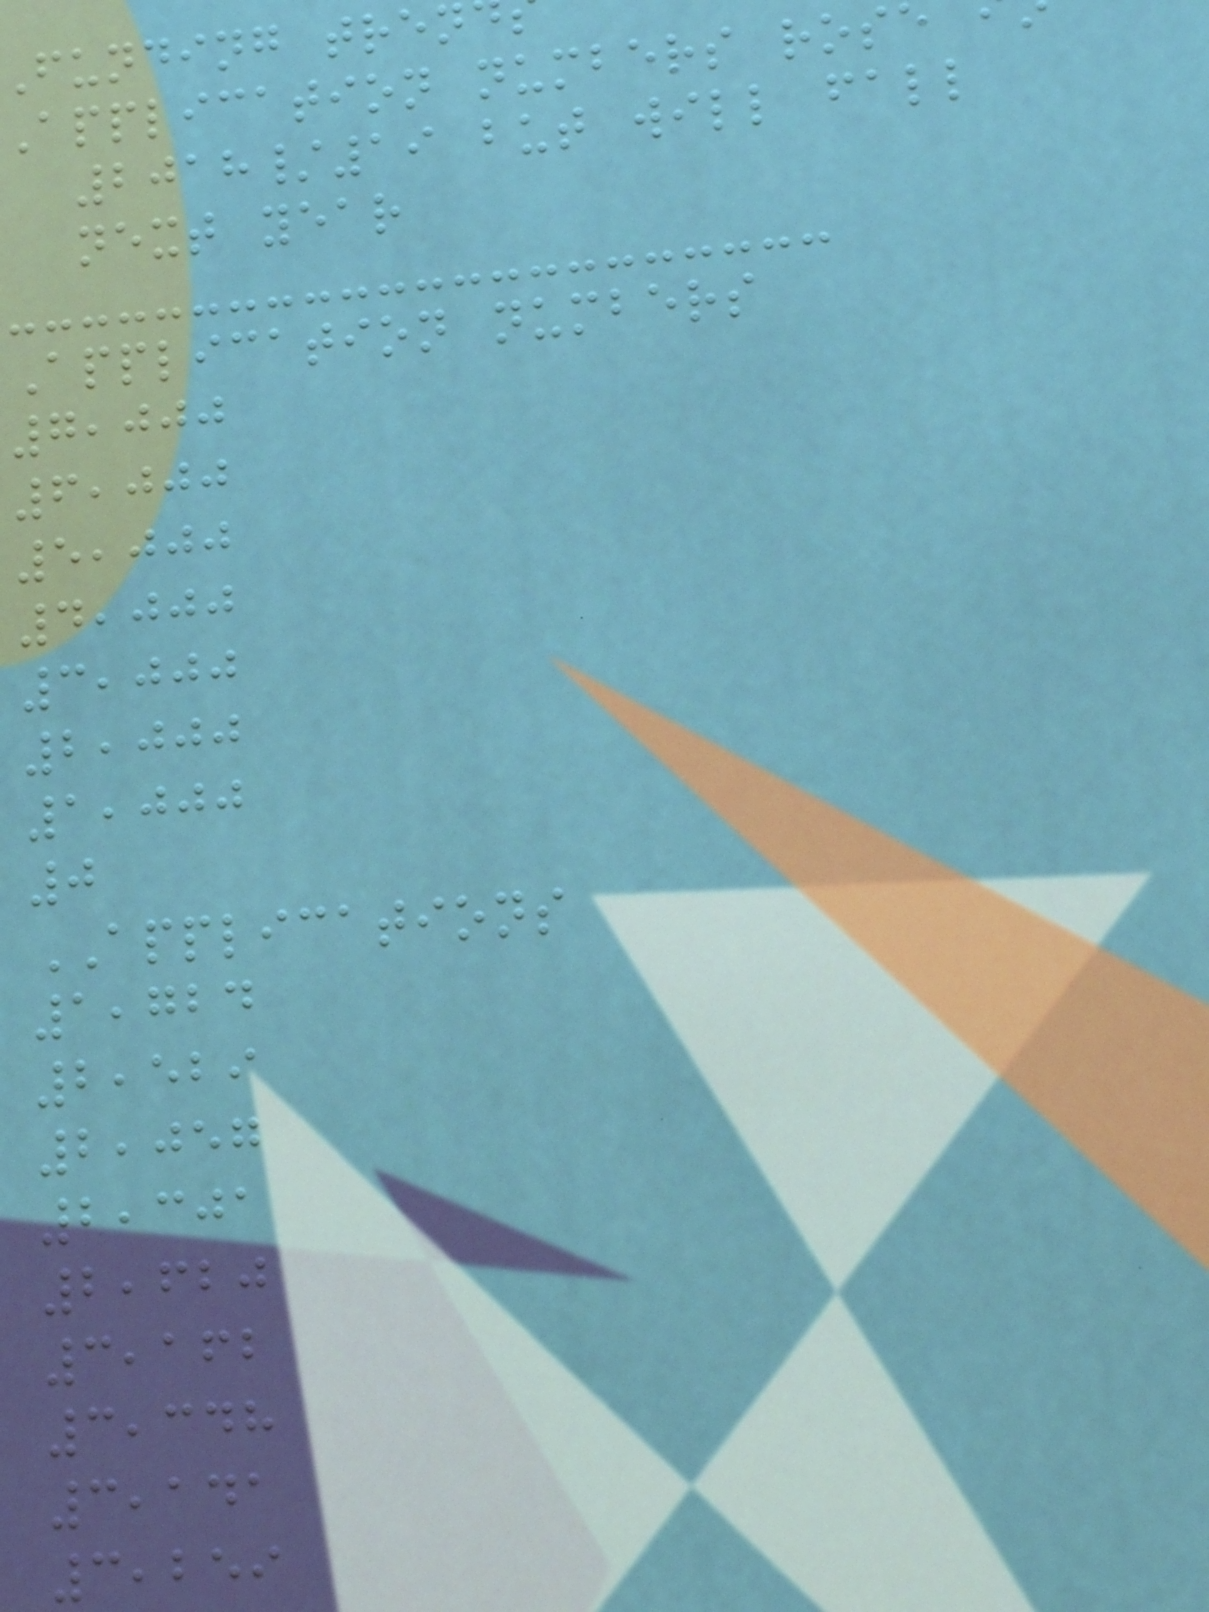funding tren
Application numbers ros
2018/19 but will fall
next year
Application numbers
7,000
6,000
5,000
4,000
3,000
2,000
1,000
0
APPLICATIONS
1,724
2,529
2,057
2,301
2,620
3,162
3,348
3,141
3,259
